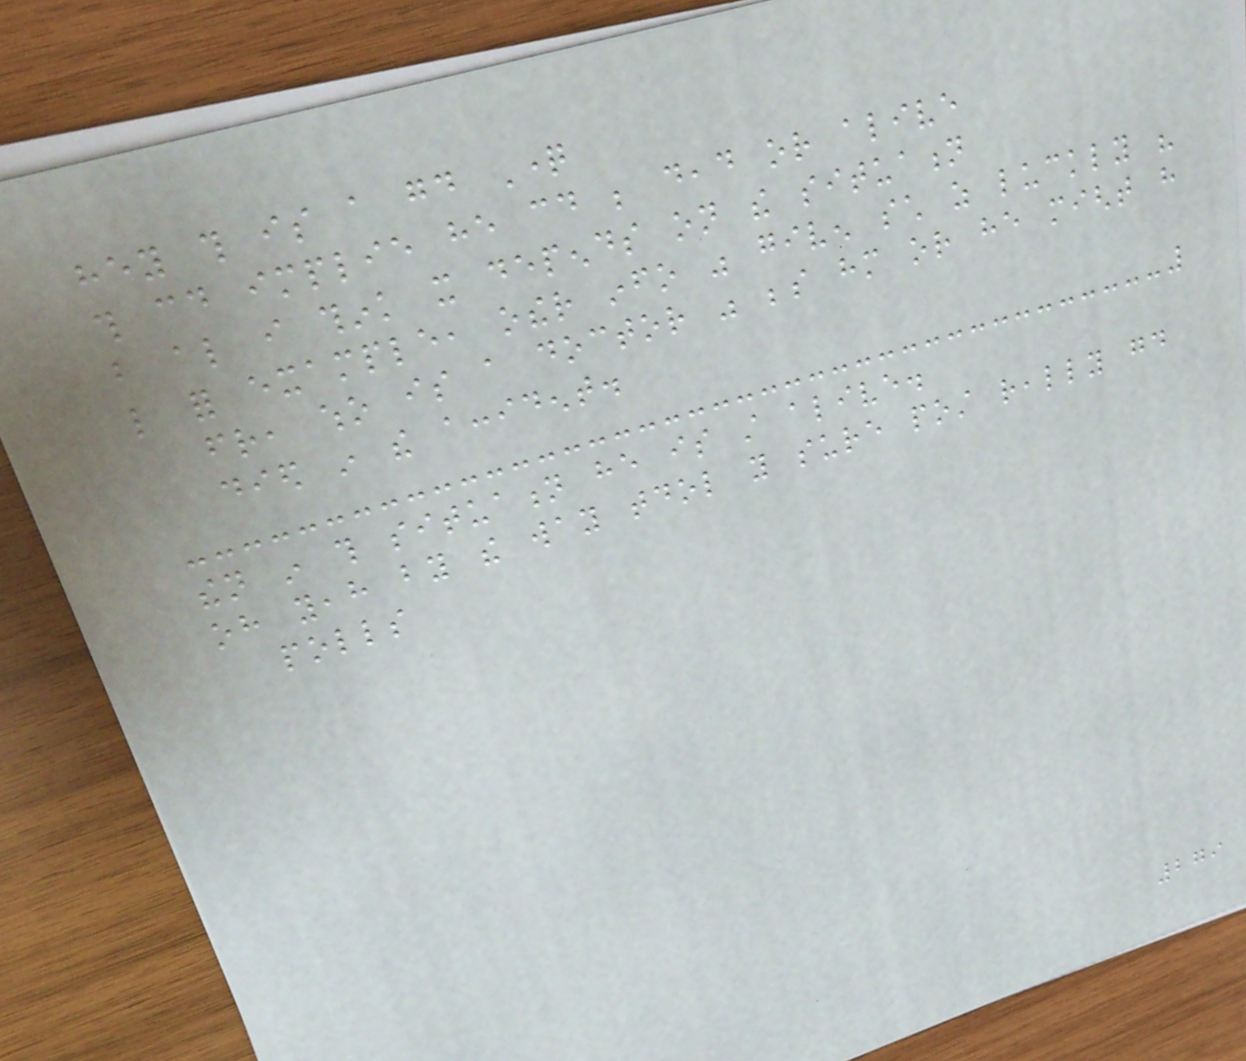hey this is a good Question
this could implie he could be dead or alive
but also i think it depends on the situation
like for example, other info was given such as luckly his
friend, who is a doctor was beside him or he might have
died in the accident.
then in this situation he is still alive.
oh yeah by the way tdol you sure post really good
polls
279
